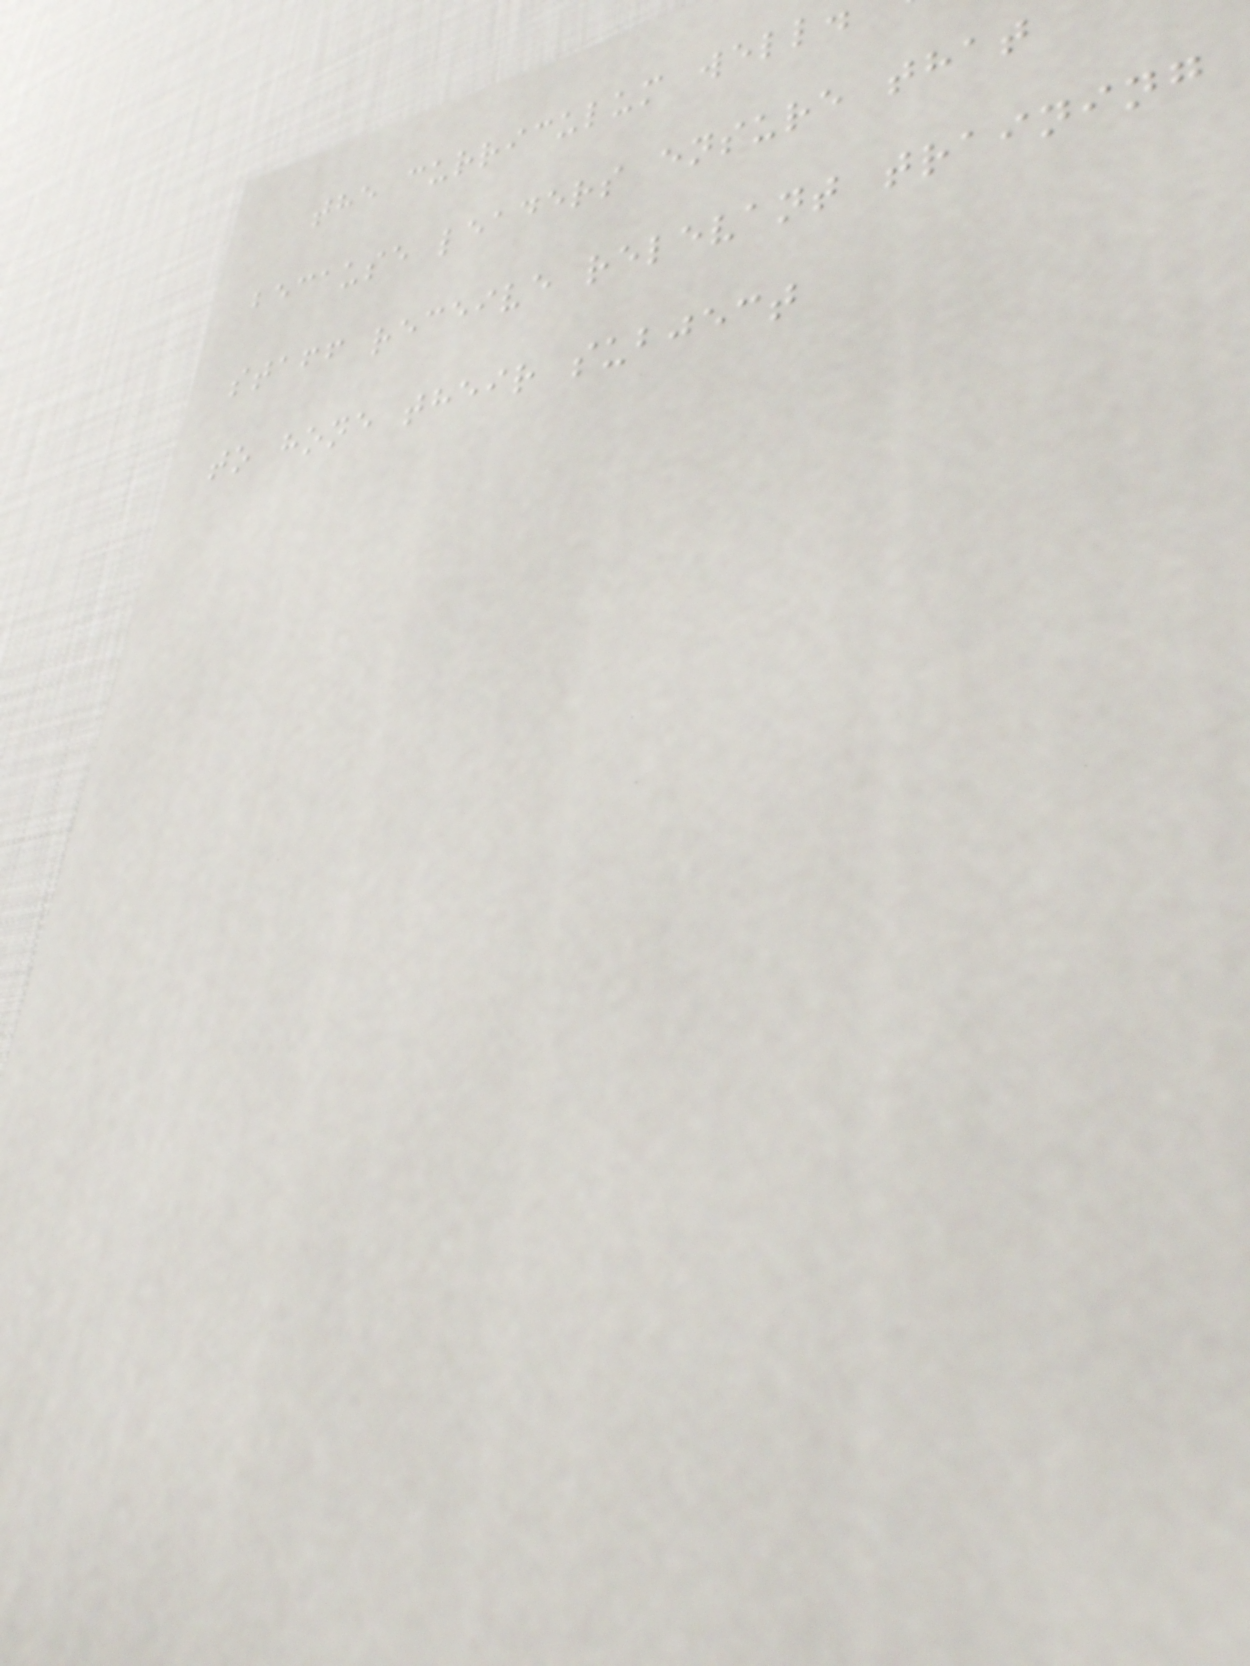the curriculum well
because leaders ensure that
staff receive relevant training
to hone their subject
